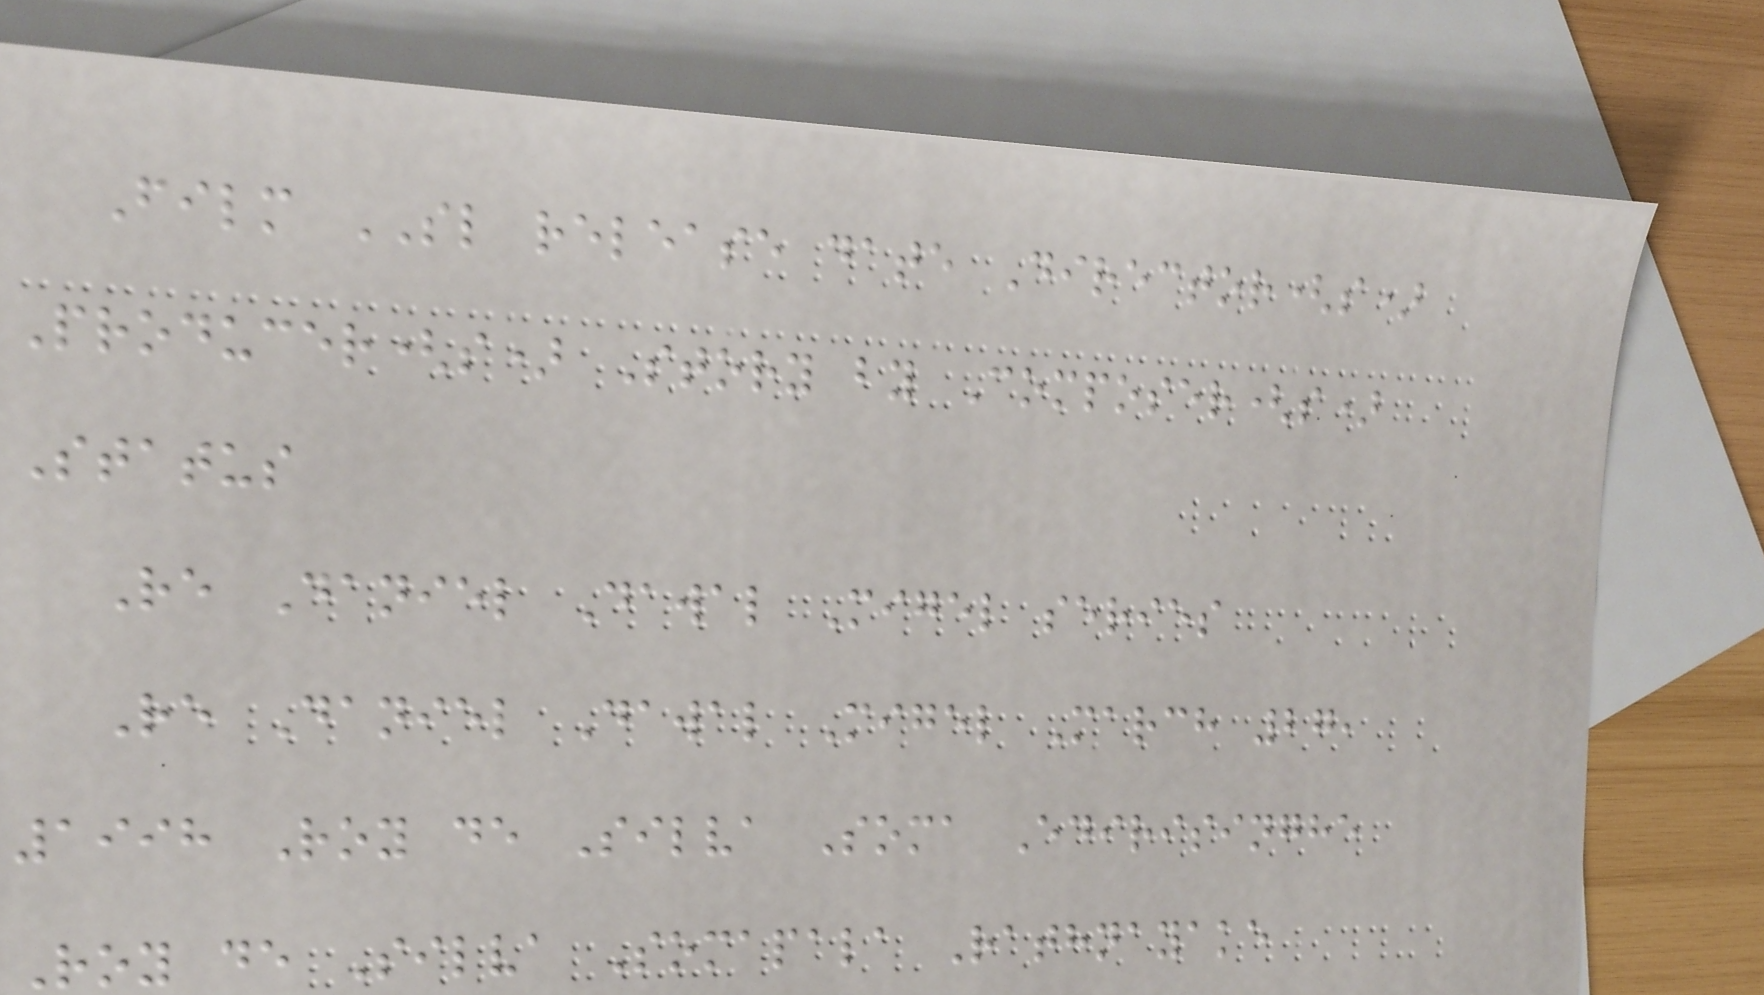Film SL release date Director(s)
Producer(s) Story by Composer(s)
Status
Re Daniel Dawal Migel series
Re Daniel Dawal Migel March 27,
1998 Roy de Silva Soma Edirisinghe
Roy de Silva Somapala Rathnayake
